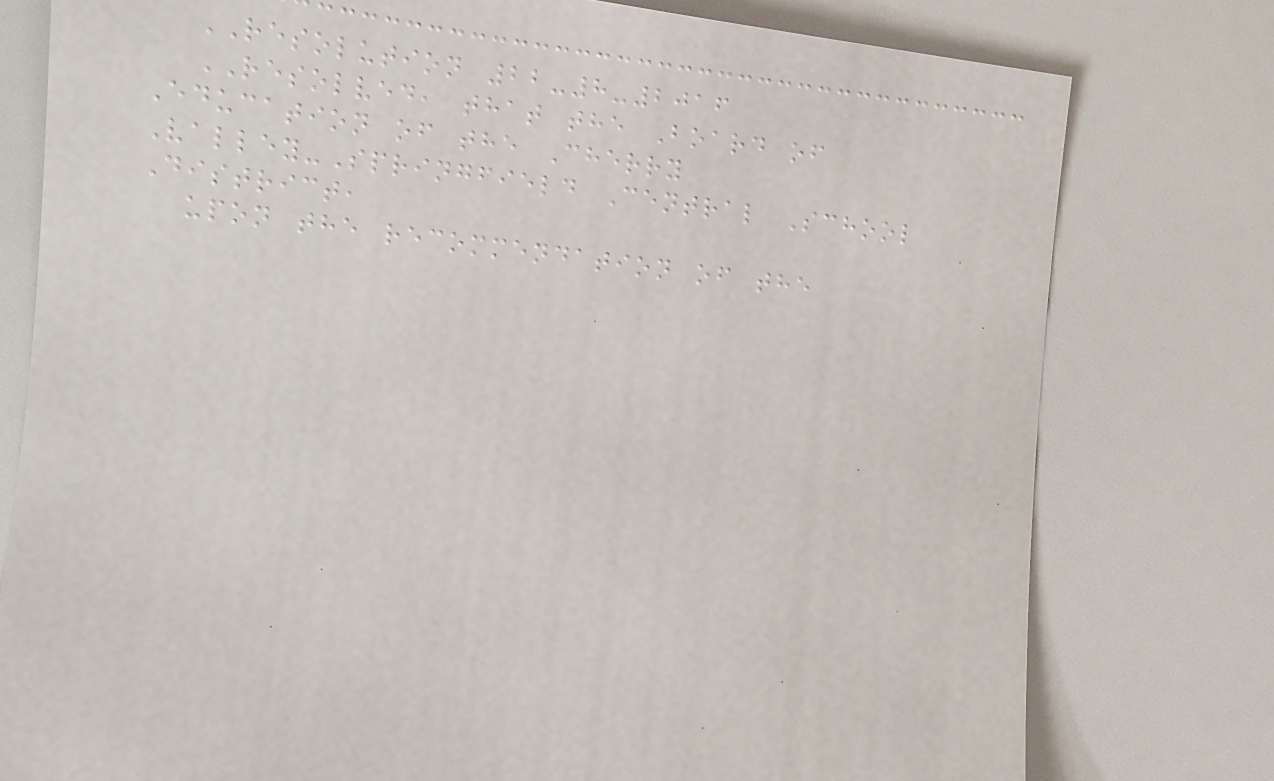RESOLUTION 22-8-2016
RESOLVED, that the Board of
Education of the Cherry
Valley-Springfield Central School
District,
upon the recommendation of the
